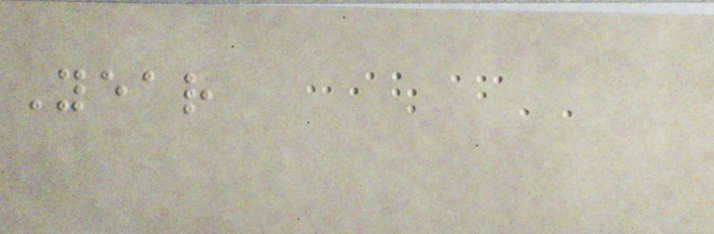Year
